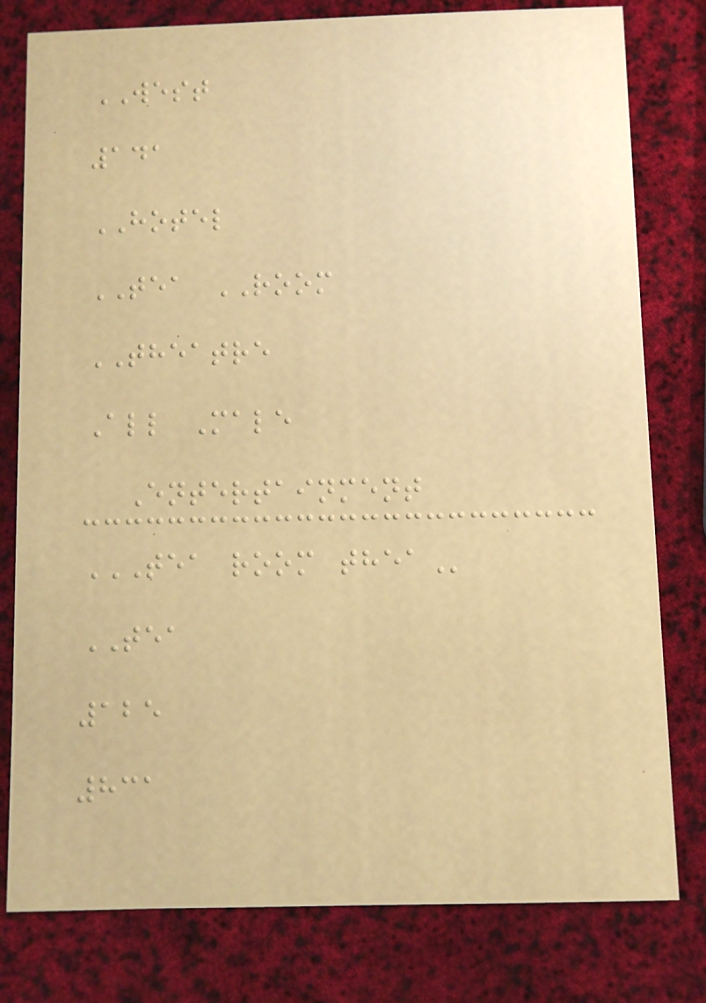WEST
141
HOTEL
TEA ROOM
THEATRE
All Male
Entertainment
TEA ROOM THEA
TEA
125
831
